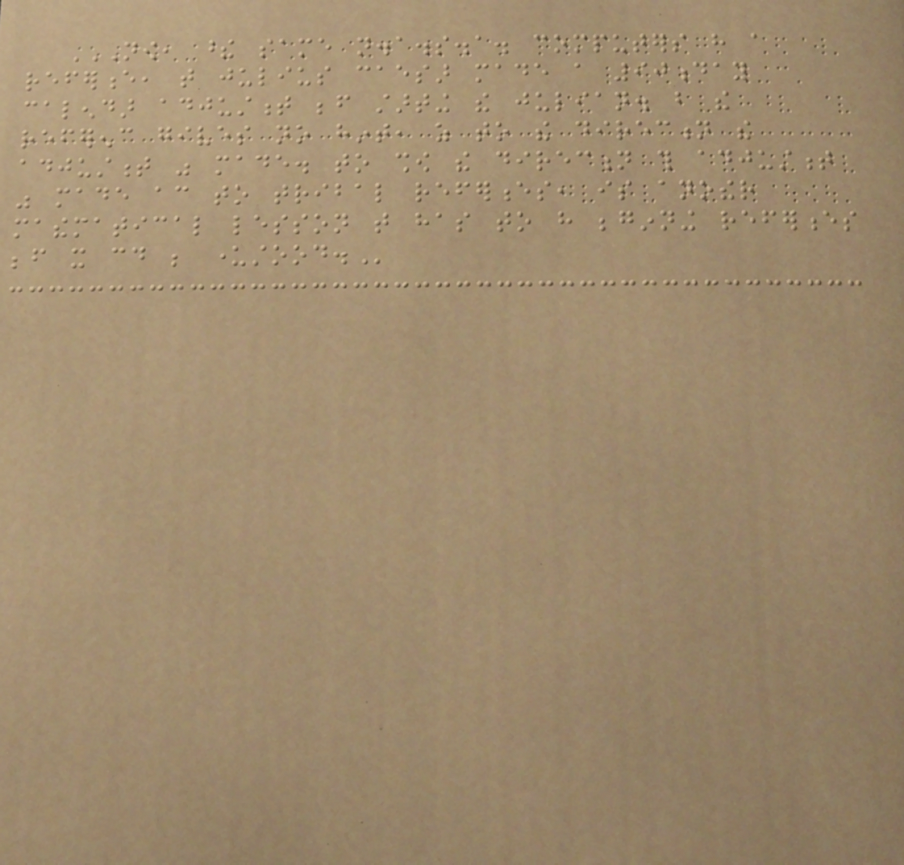NOW, THESE SAME N.A.S.A. COMPUTERS HAVE A
REFERENCE, THAT JULIUS CAESAR MADE A 90DAY
CALENDAR ADJUSTMENT BEFORE STARTING THE JULIAN. BUT THE
REFERENC GIVES NO HINT, AS TO THE DIRECTION THE
ADJUSTMENT WAS MADE. TO SHOW THE DIRECTION THIS ADJUSTMENT
WAS MADE ACCORDING TO TRIBAL REFERENCES, IS ANOTHER
MATHEMATICAL LESSON THAT HAS TO HAVE BEGINNING REFERENCES
BEFORE IT COULD BE UNDERSTOOD.
